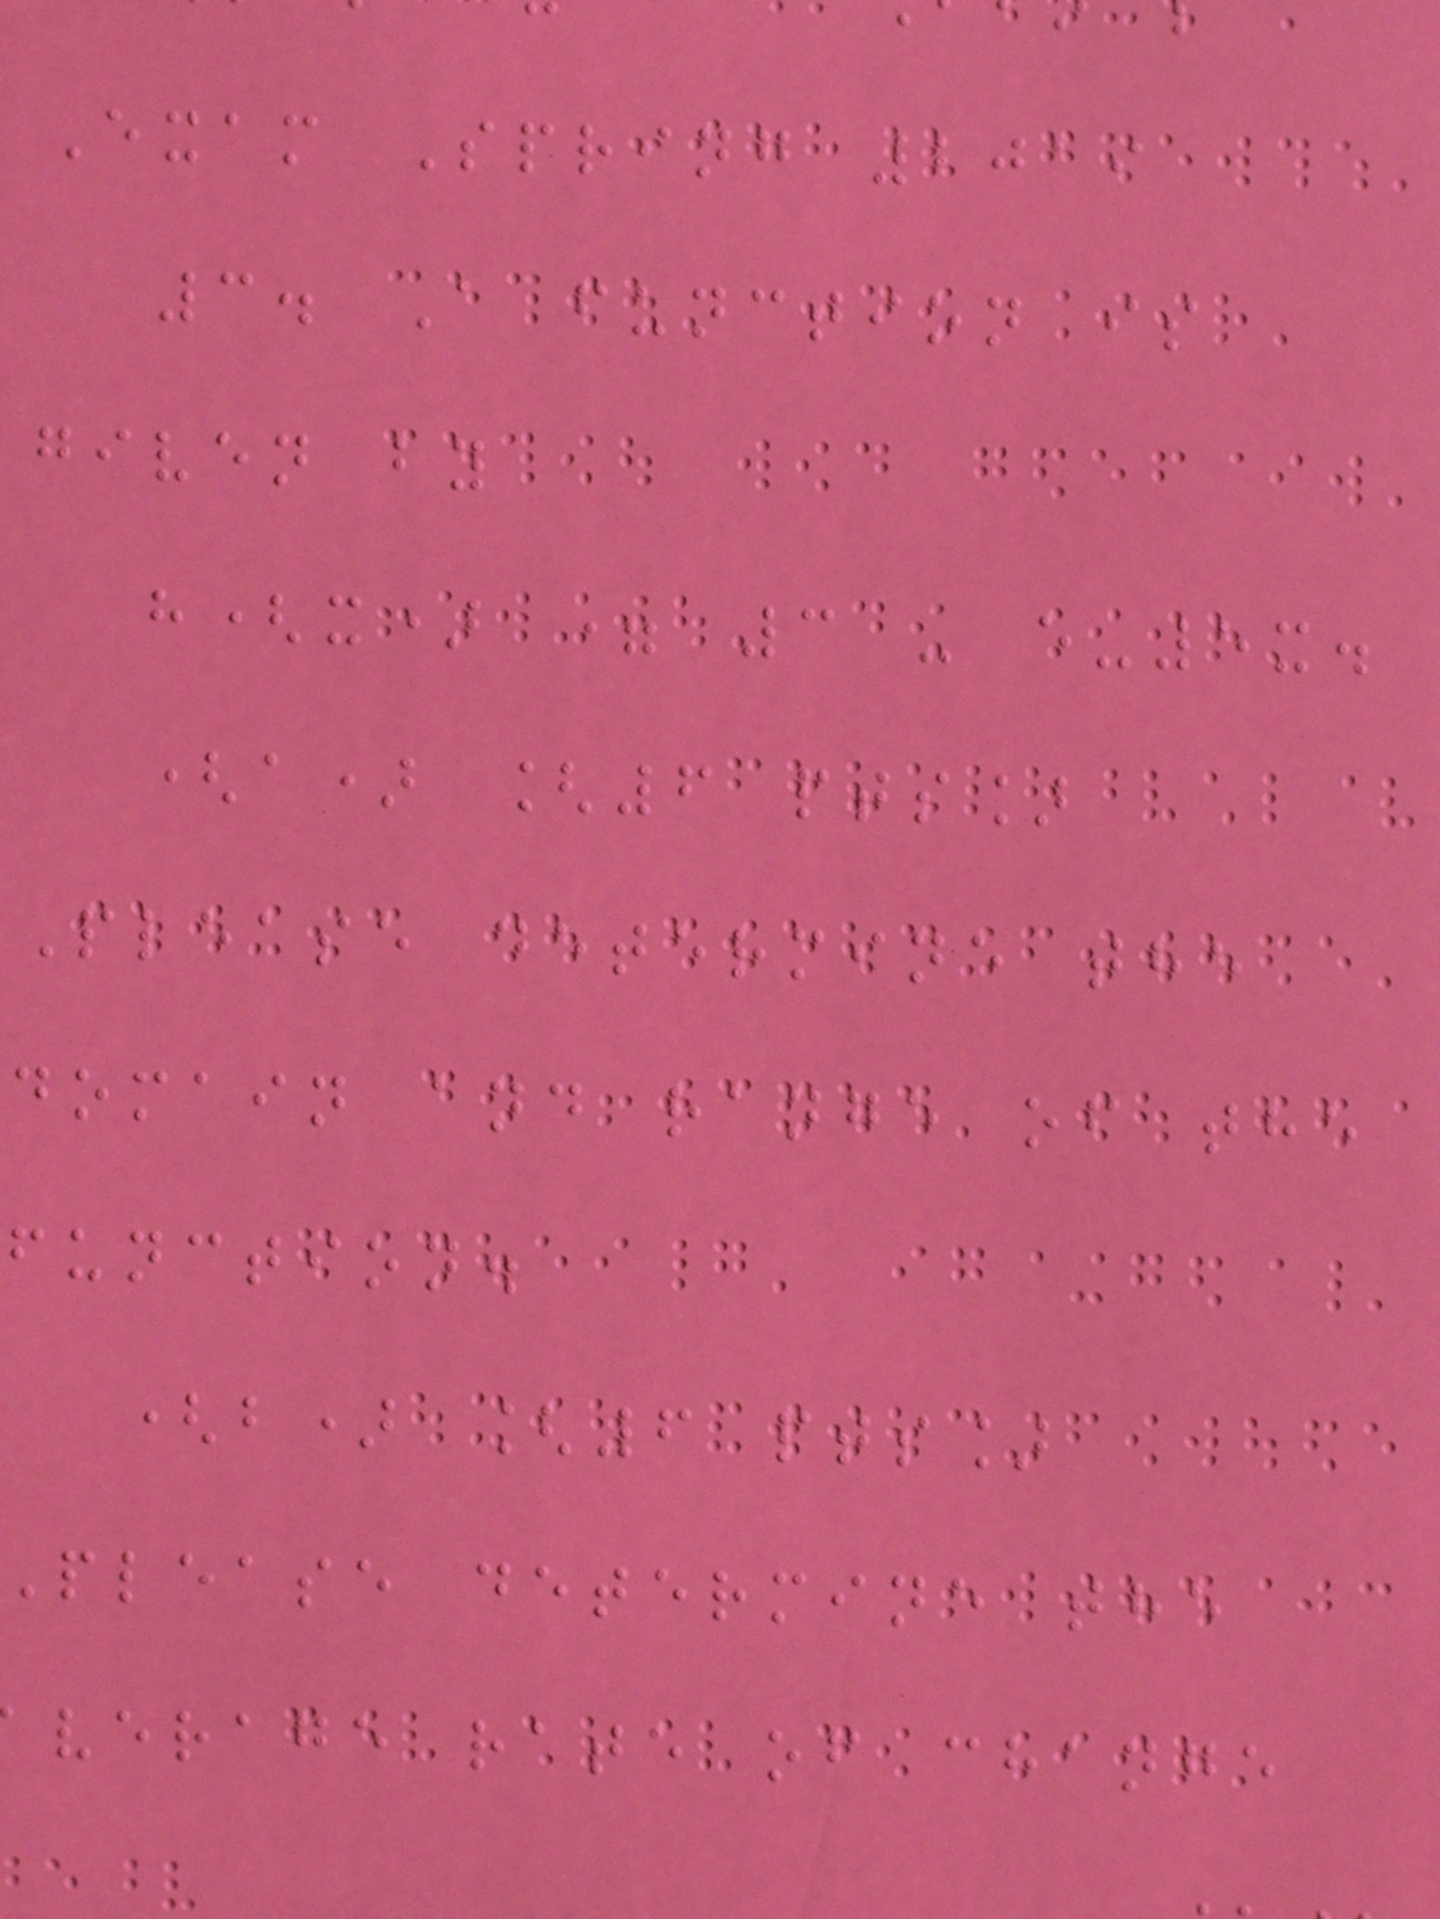Exam Spring 2019
3. A function is
given by
h(x) = 3 - e-5x.
(a) [6 pts]
Please determine the
domain and range of the
function.
(b) [6 pts]
please determine the
verage rate of change
